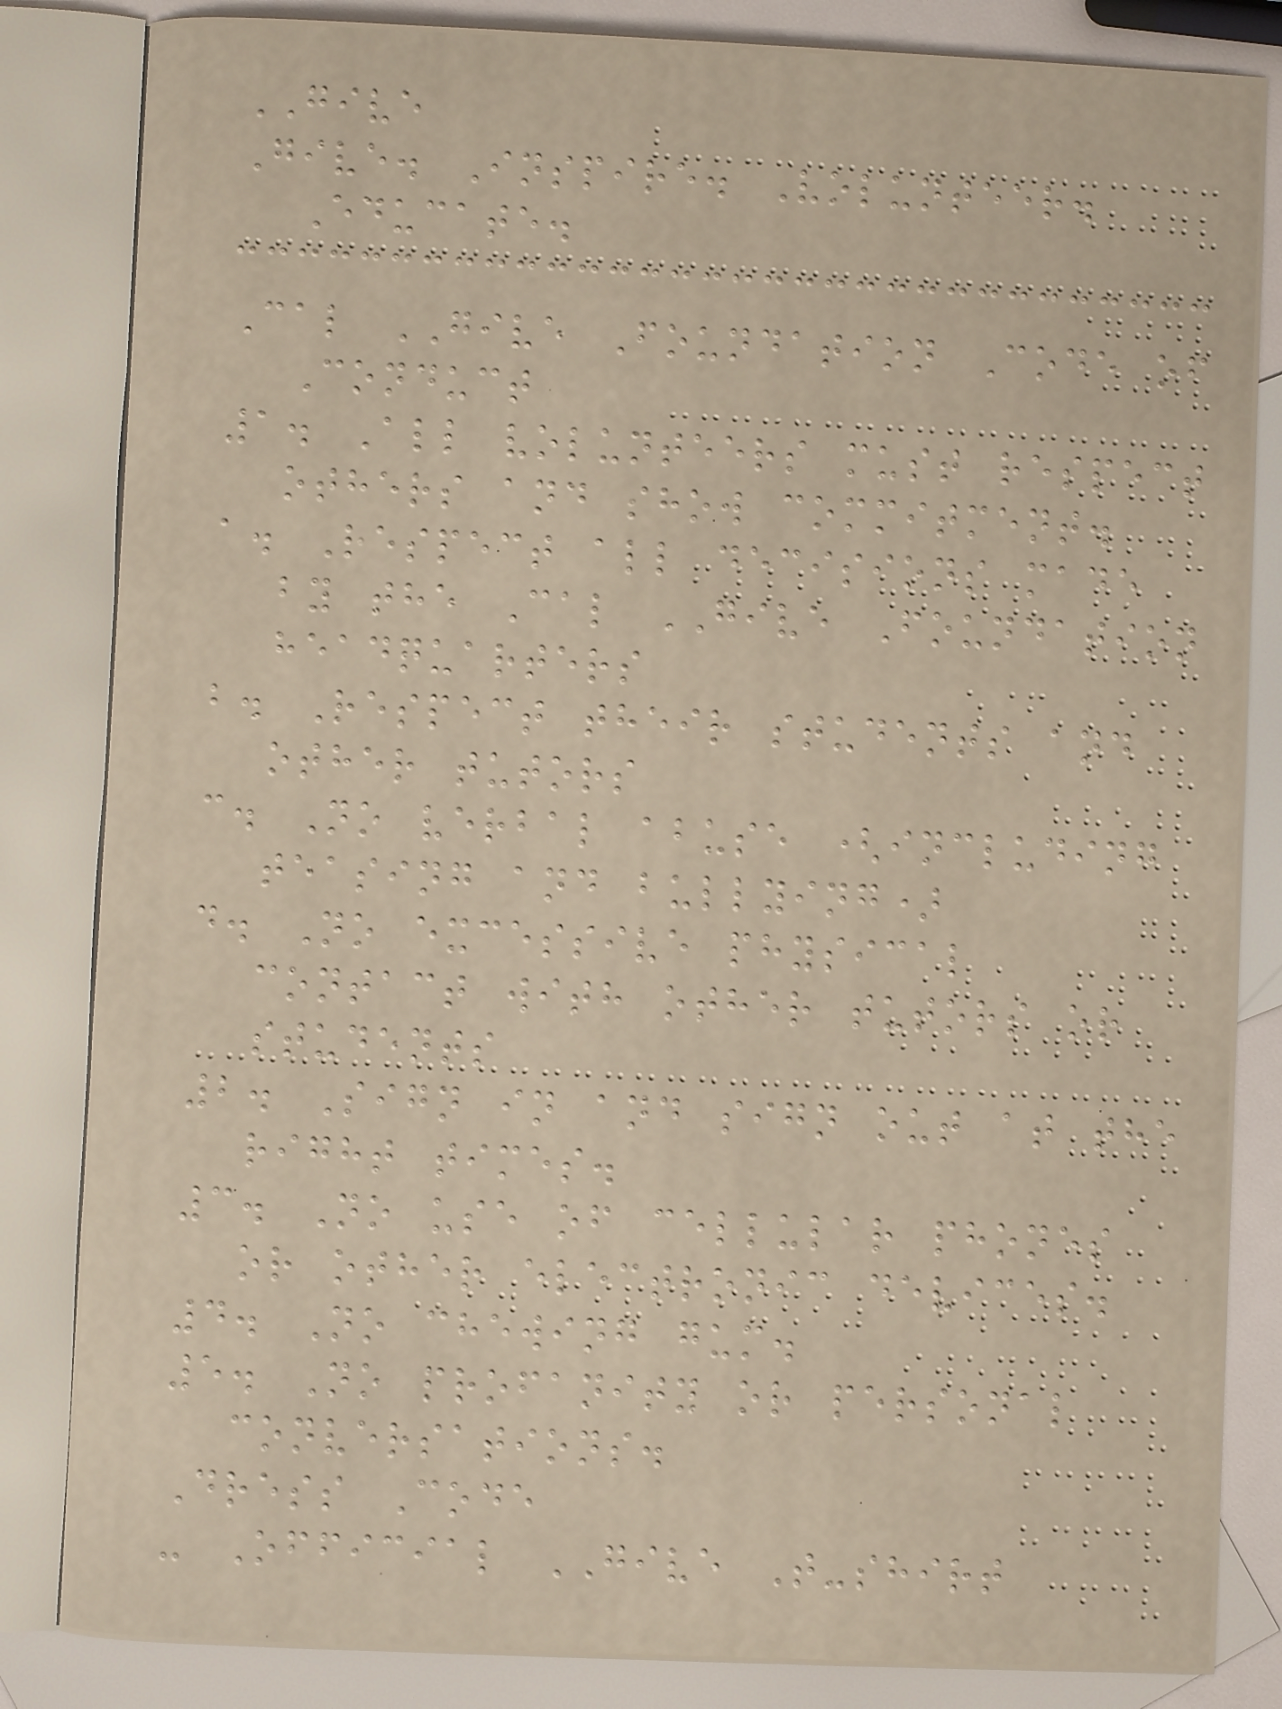GIVE
Give. Inspire. Volunteer.
Educate.
Cal GIVE Foundation Code of
Conduct
1. All volunteers must respect
others and show commitment.
a. Respect all decisions made
by the Cal GIVE Foundation
headquarters
b. Respect their students and
other tutors
c. No verbal abuse (including
teasing and bullying)
d. No excessive physical
contact with other tutors or
students
2. Sign in and sign out at the
right times.
3. No use of cellular phones
or other electronic devices.
4. No chewing gum.
5. No profanity or personal
conversations.
Dress Code
- Official GIVE T-shirt
